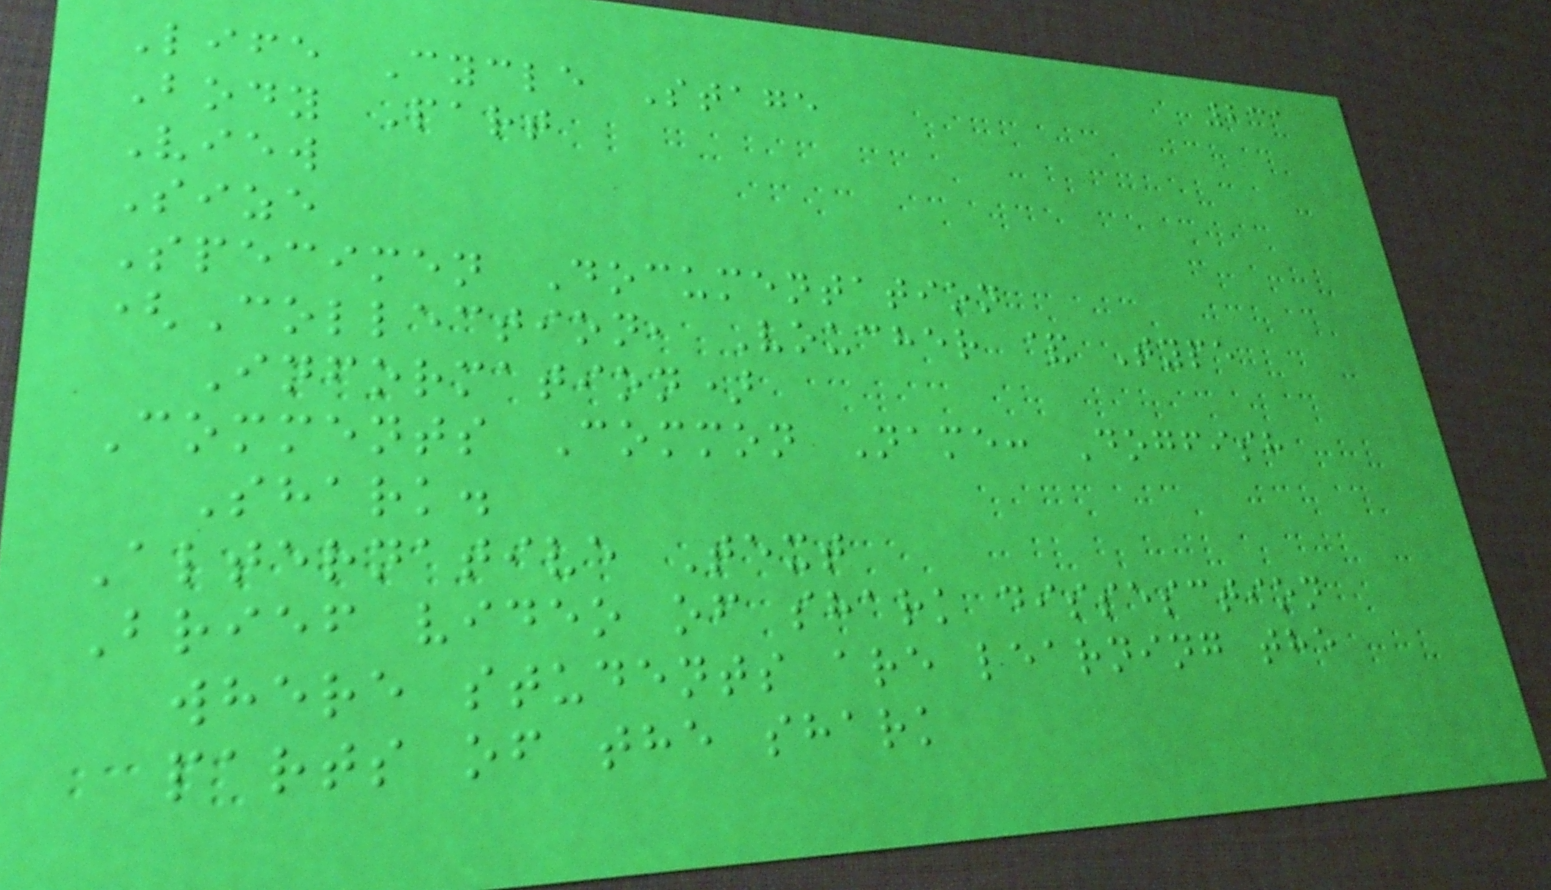231
Life Cycle Stage
Body Part
View
Size
Specimen Documentation
(Collection, Voucher & Type
Information)
Comments Common Name: Dogfish
Shark.
Alternative Text
Brief video of shark dissesction
where students are learning the
parts of the shark
